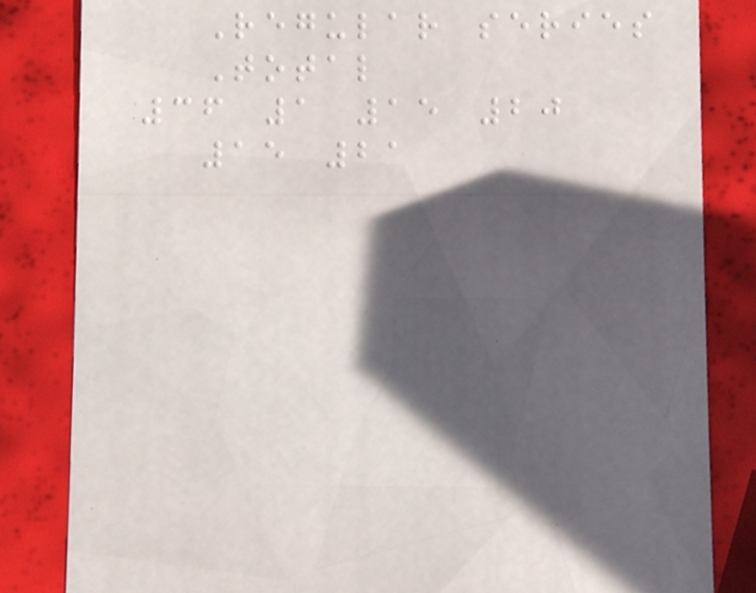Regular series
Total
36 1 15 20
15 21
